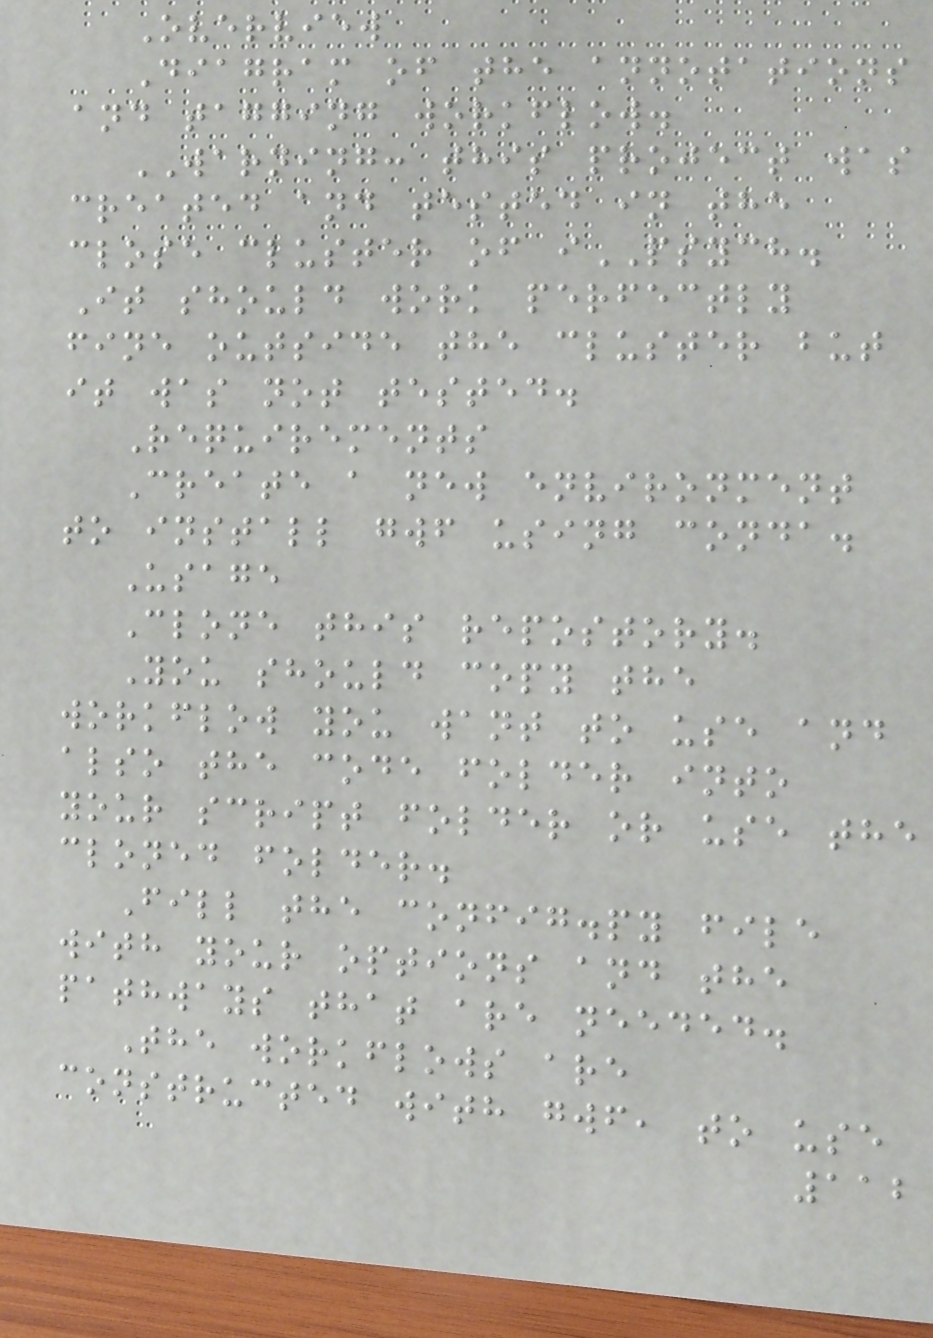Overview
Diagram of the annotations
and tagging workflow.
WARNING: this project was
created and tested in the
close cluster of iPSYCH.
It should work perfectly
fine outside the cluster but
it was not tested.
Requirements
Create a new environment
to install gwf using conda.
Usage
Clone this repostory.
You should copy the
workflow you want to use and
also the code folder into
your script folder or use the
cloned folder.
Fill the config.py file
with your options and the
pathways that are needed.
The workflows are
constructed with gwf, to use
112
